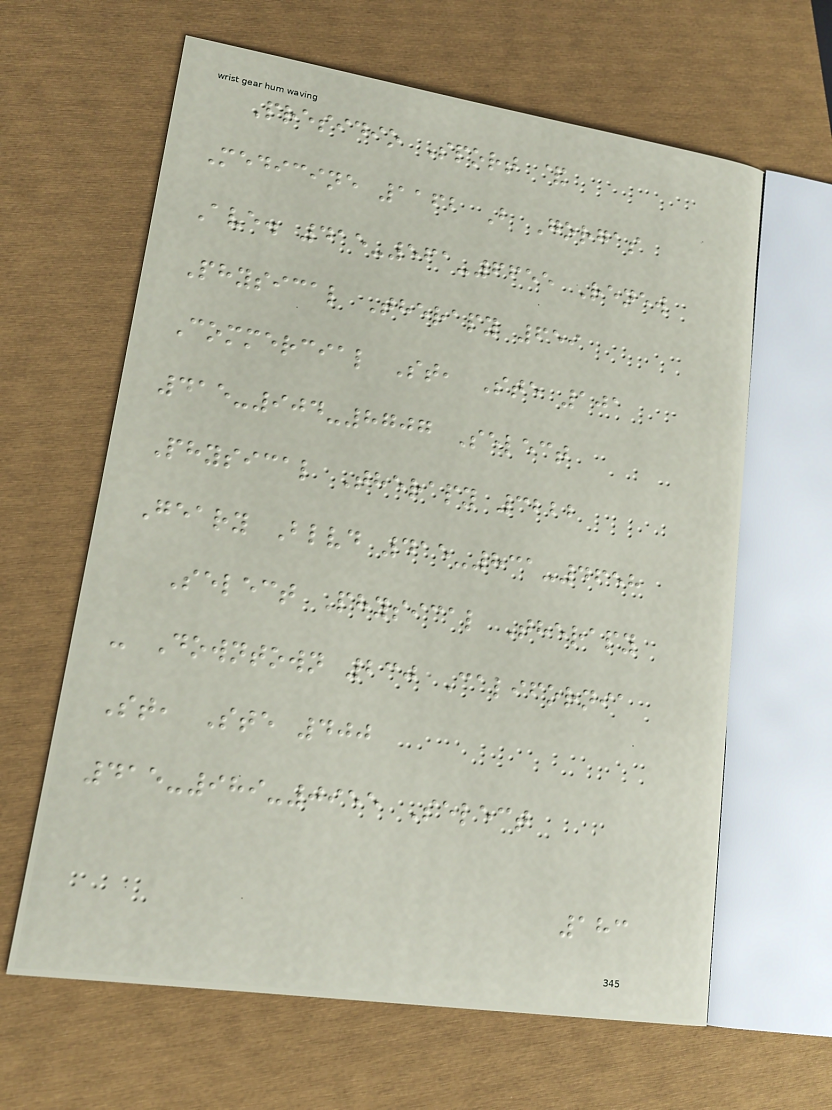Presidio Sport &
Medicine 1162 B Gorgas
Ave. 415-561-6655 Renew
Physical Therapy 659
Commercial St, Ste 101
415-904-8707 Select
Physical Therapy 3222
Geary Blvd 415-831-4658
Select Physical Therapy
- Downtown 230 California
St, Ste 400
415-989-0955 Select
183
